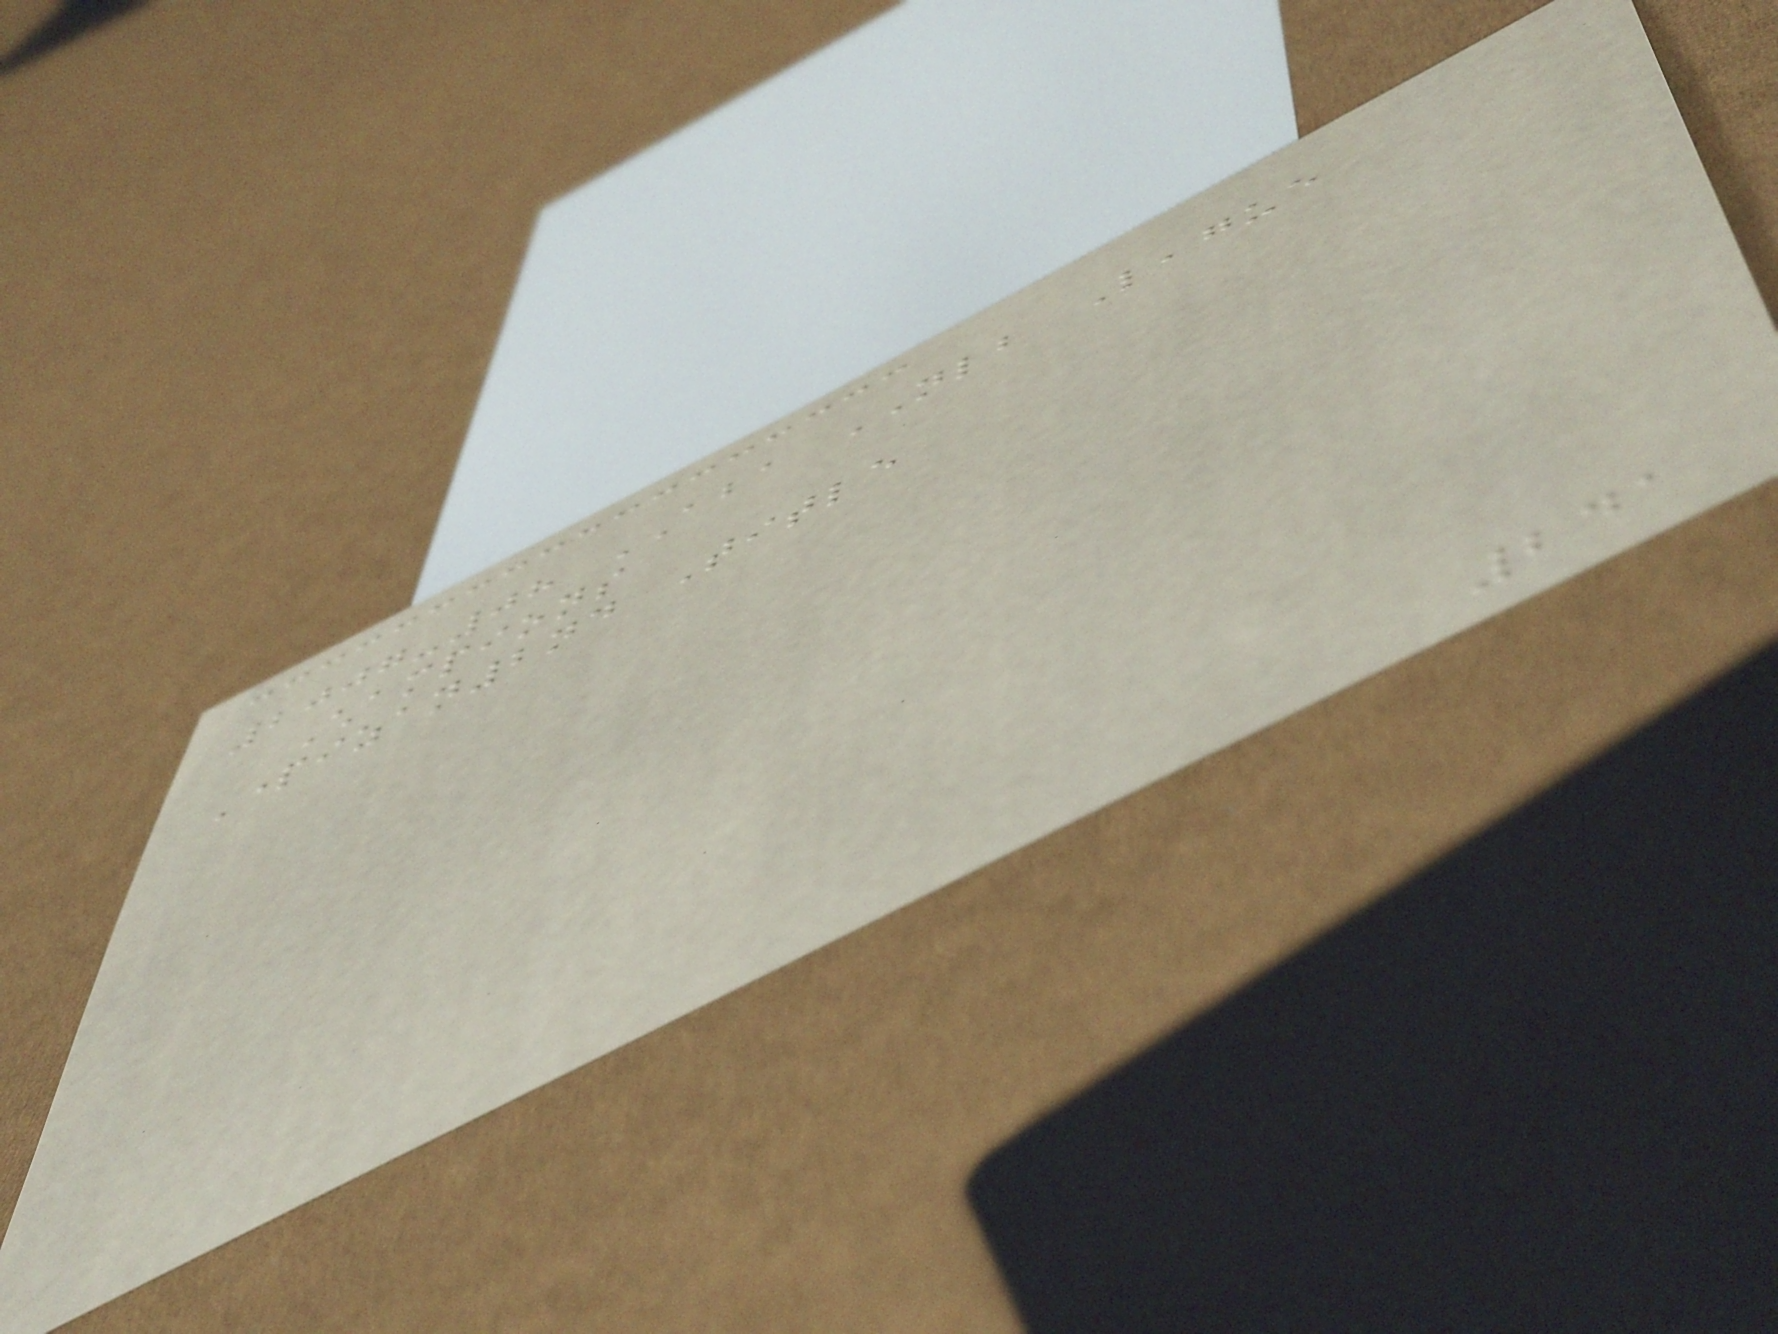2007-08 ABA NLB League
Champions
Partizan2nd Title
241
